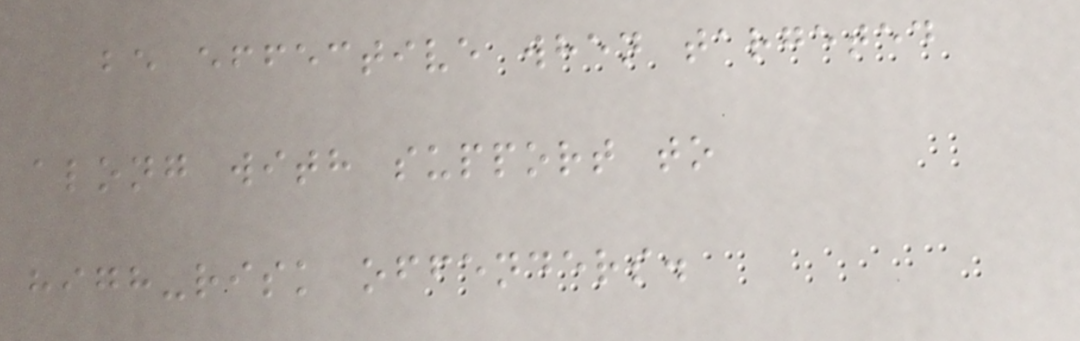be effective when targeted
along with support to
high-risk offenders.
